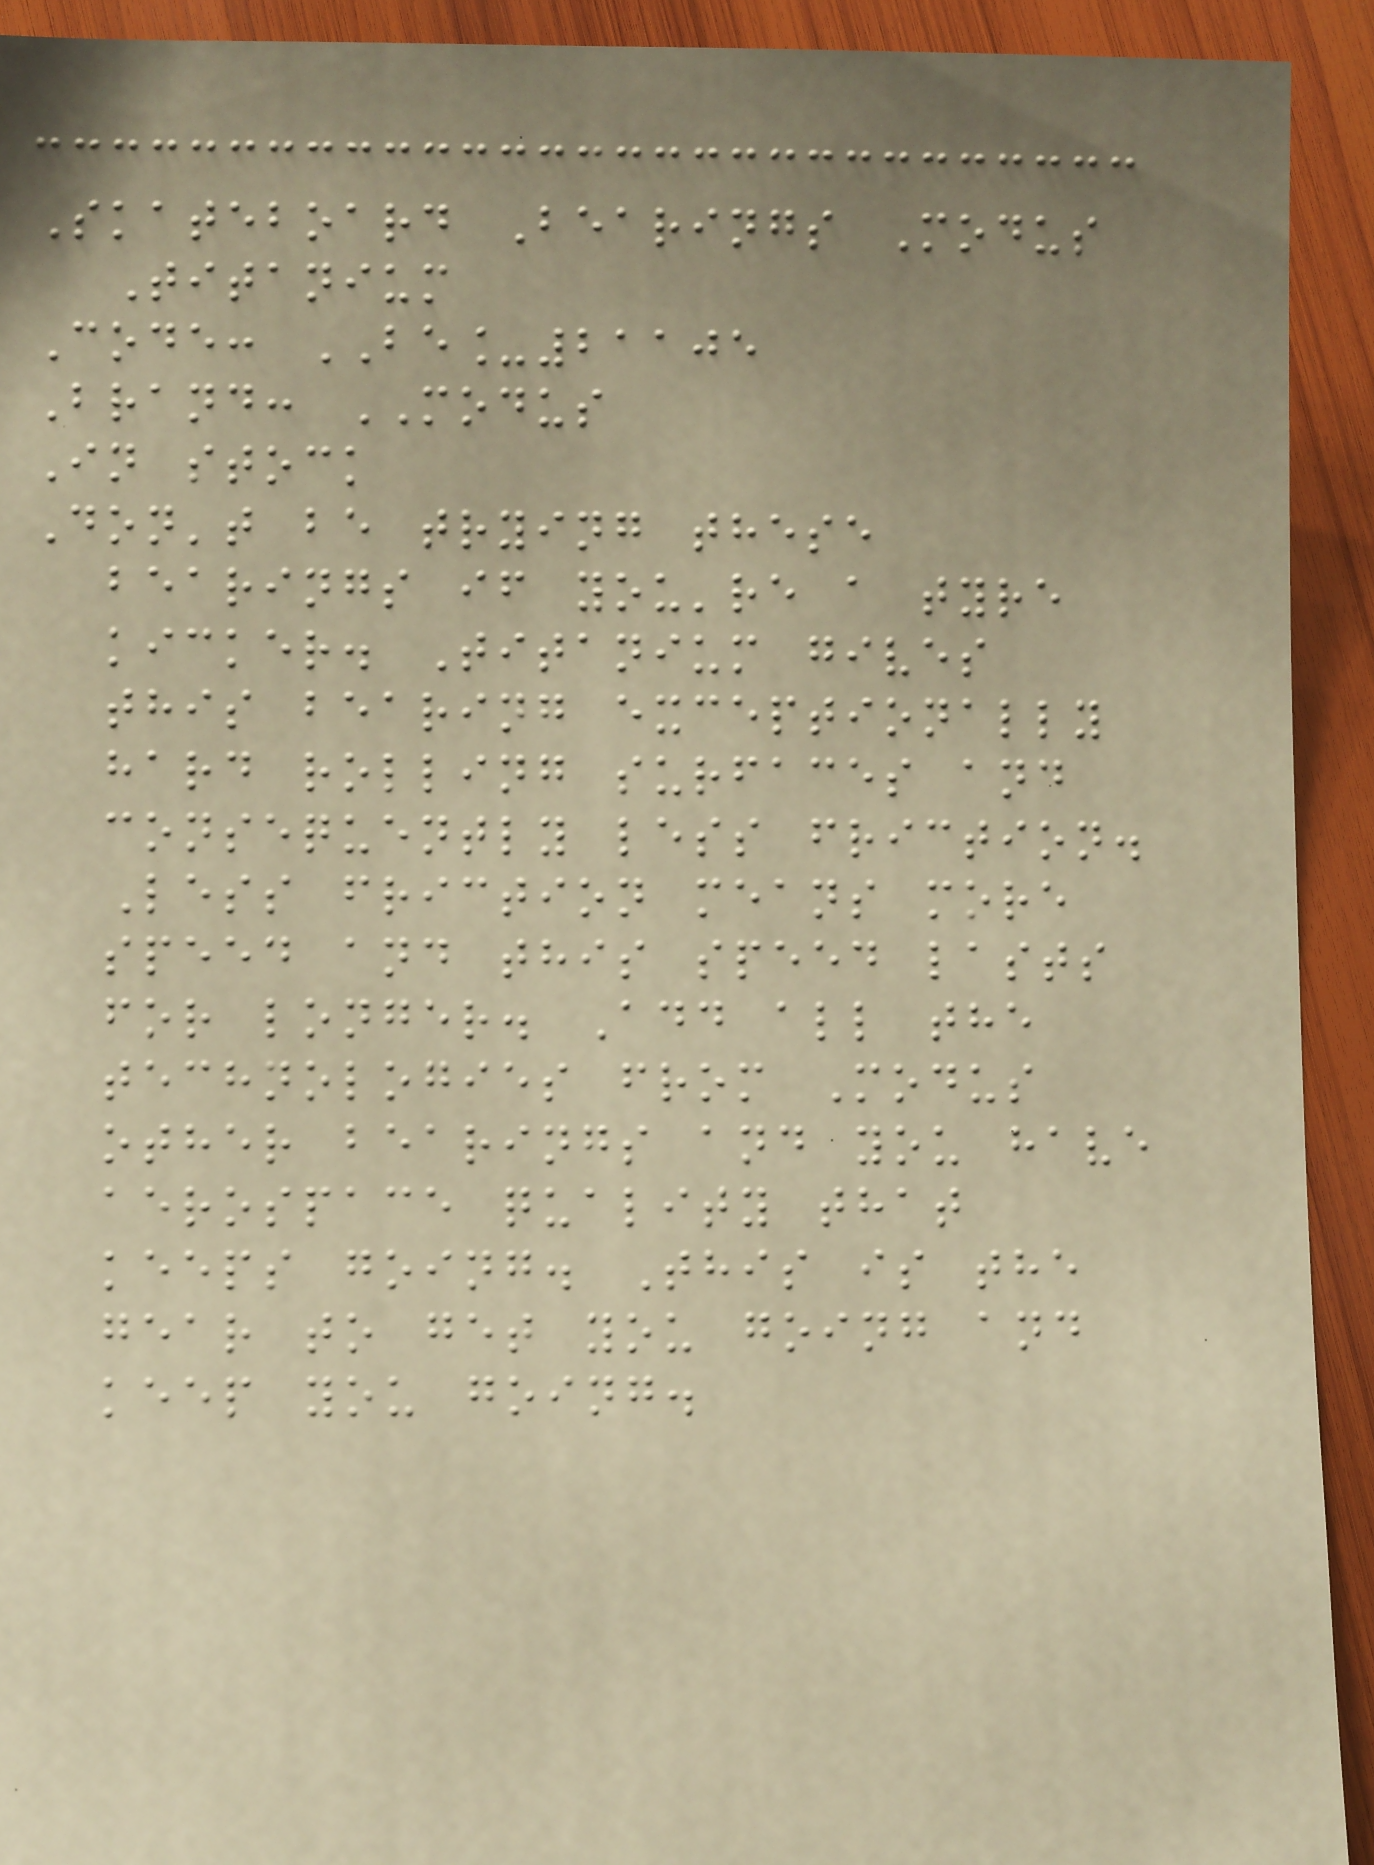Skateboard Bearings Modus
Titanium
Code: BE_21105
Brand: MODUS
In stock
Don't be trying these
bearings if you're a tyre
kicker. Titanium gives
this bearing exceptionally
hard rolling surfaces and
consequently less friction.
Less friction means more
speed and this speed lasts
for longer. Add all the
technologies from Modus
other bearings and you have
aerospace quality that
keeps going. This is the
gear to get you going and
keep you going.
